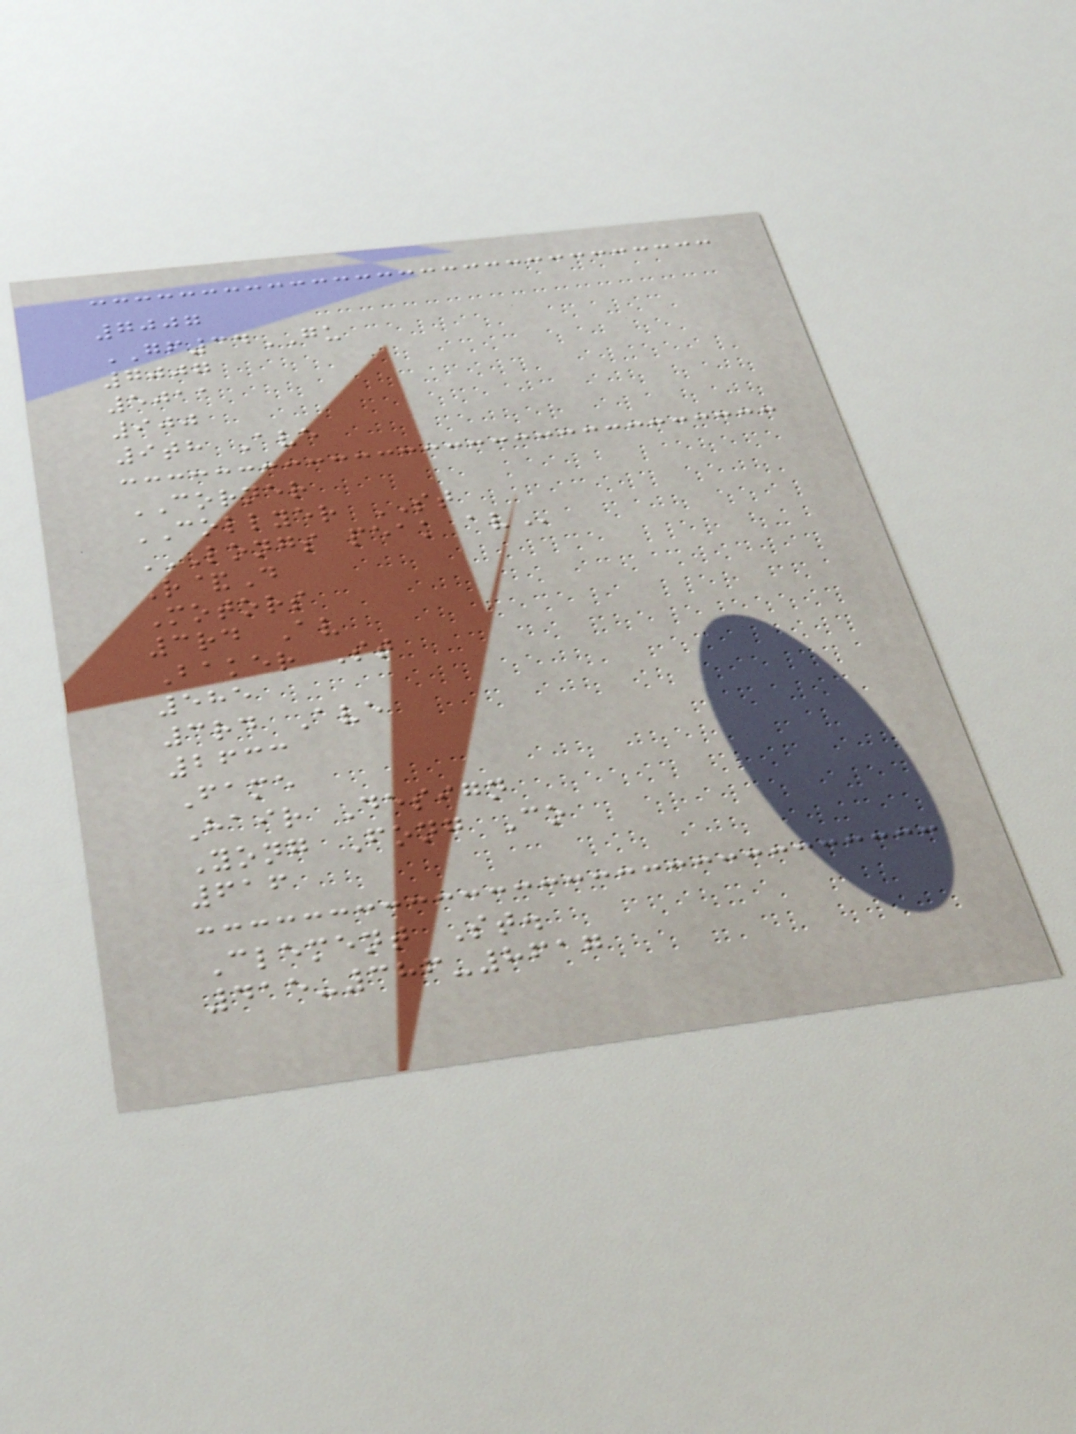7007
GF34GU
7007
5011
900
9th Ave
CORNER
COLLYER ST
LONGS PEAK AV
R&D
Motors
3rd Av
Baker St
585
3rd Ave
2633
Fame
Hair Design
Yong Fong Co
616
Clement St.
415-386-8617
